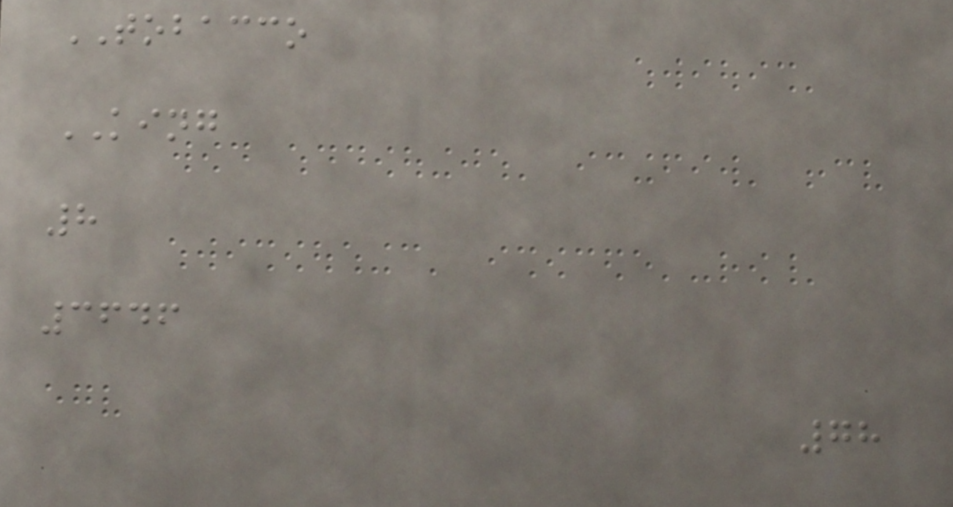TOBACCO
KING
8
3646
78
